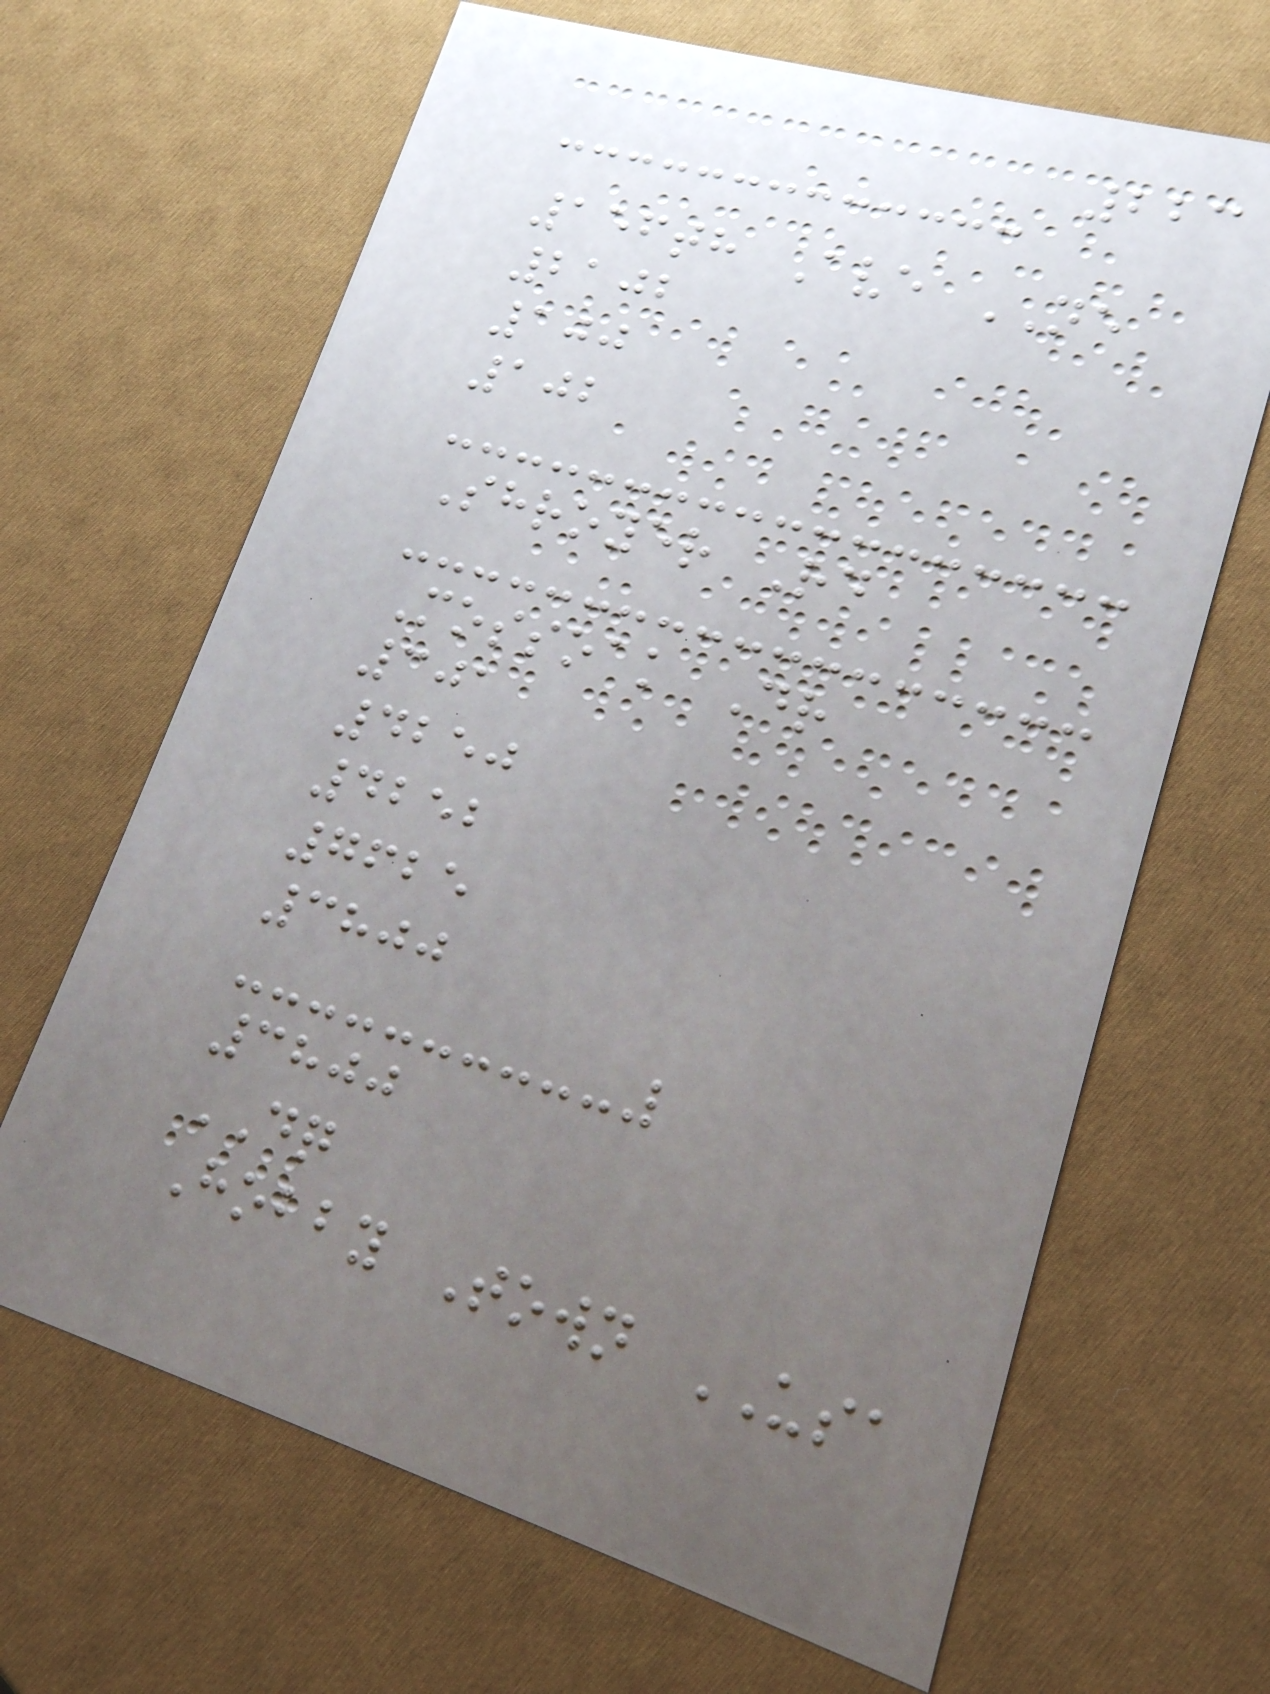223
156th Ave NE
2102
100
102
Shroyer Rd
Mossoak Dr
301
4250
4252
7625
3800
3800
DQ
Hobby Town USA
